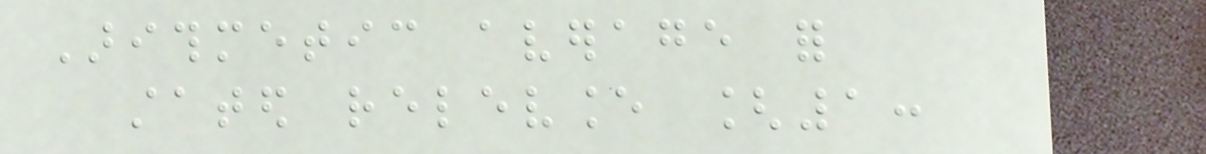Arithmetic average for
stated relevance [1:
